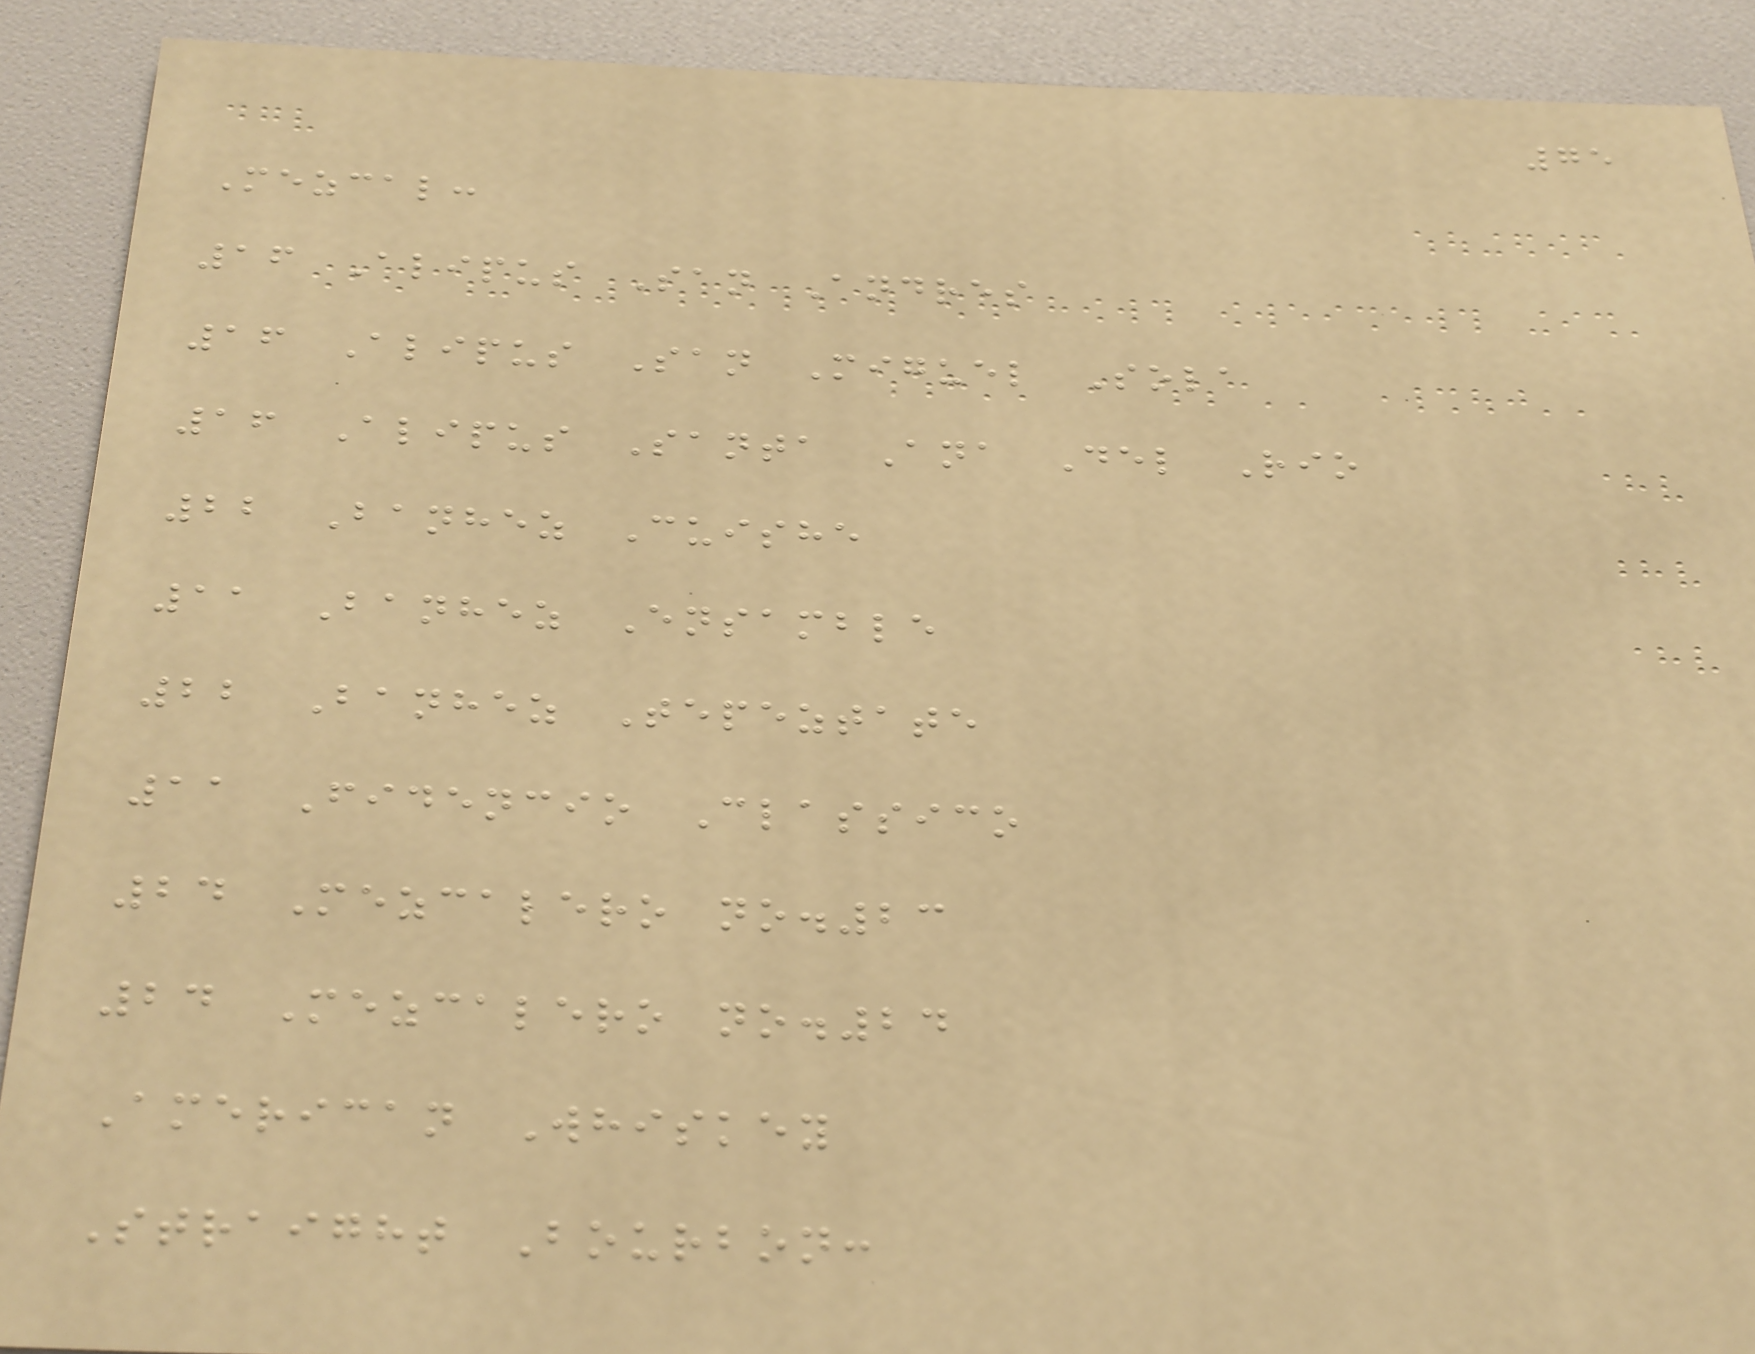75
Mezcal:
16 Alipus San Andres
16 Alipus San Miguel Sola
16 Alipus Santa Ana Del Rio
22 Banhez Cuishe
11 Banhez Ensamble
22 Banhez Tepeztate
11 Fidencio Classico
24 Mezcalero no.23
24 Mezcalero no.24
American Whiskey
Straight Bourbon:
